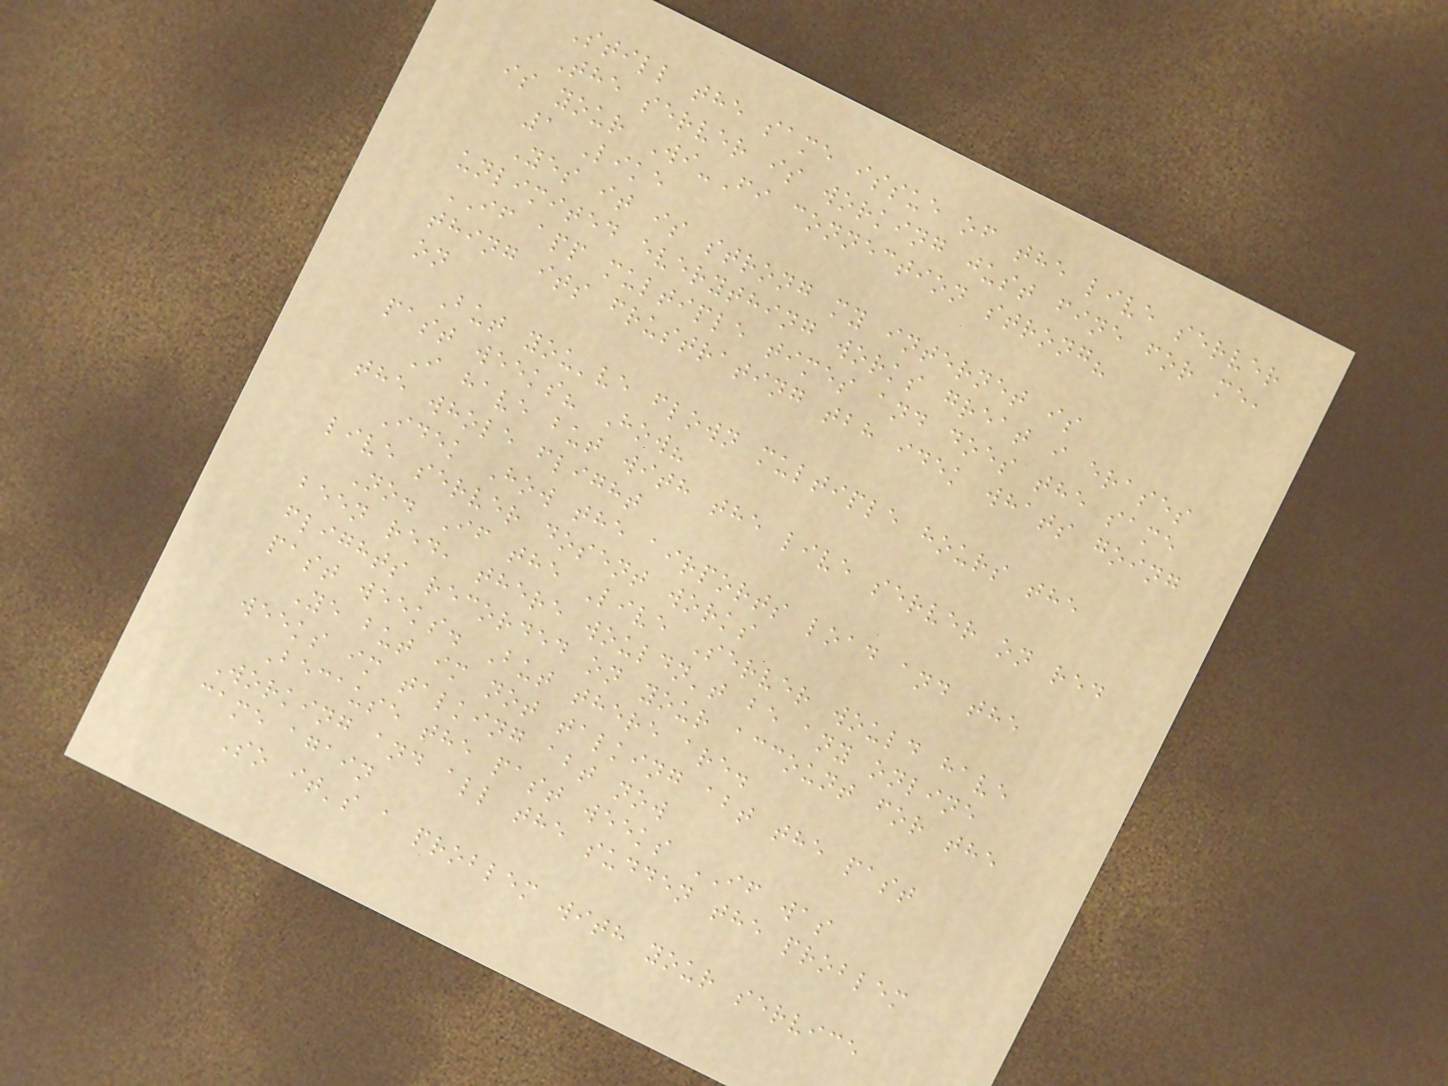Still the same issue of the live server
The server is working just fine for me,
is your Wi-Fi connection strong?
1 Like
Yes it is strong my internet is
unlimited everything works great i erases
IF app multiple times and does the same
thing its frustrating tbh idek whats going
on
But you've flown multiple hours the
past weeks? How?
I have but with the live server on red
the whole flight
Idek How the airports load and the
live server dosent works
No. If the Live Server would have
been red, there wouldn't be any online
flights recorded on your account for the
past weeks. But there are.
Ye but im not talking abt the past
weeks im talking abt now
Because the past weeks IF was
Working and all the sudden the problem
came again
So it's a problem with your service
